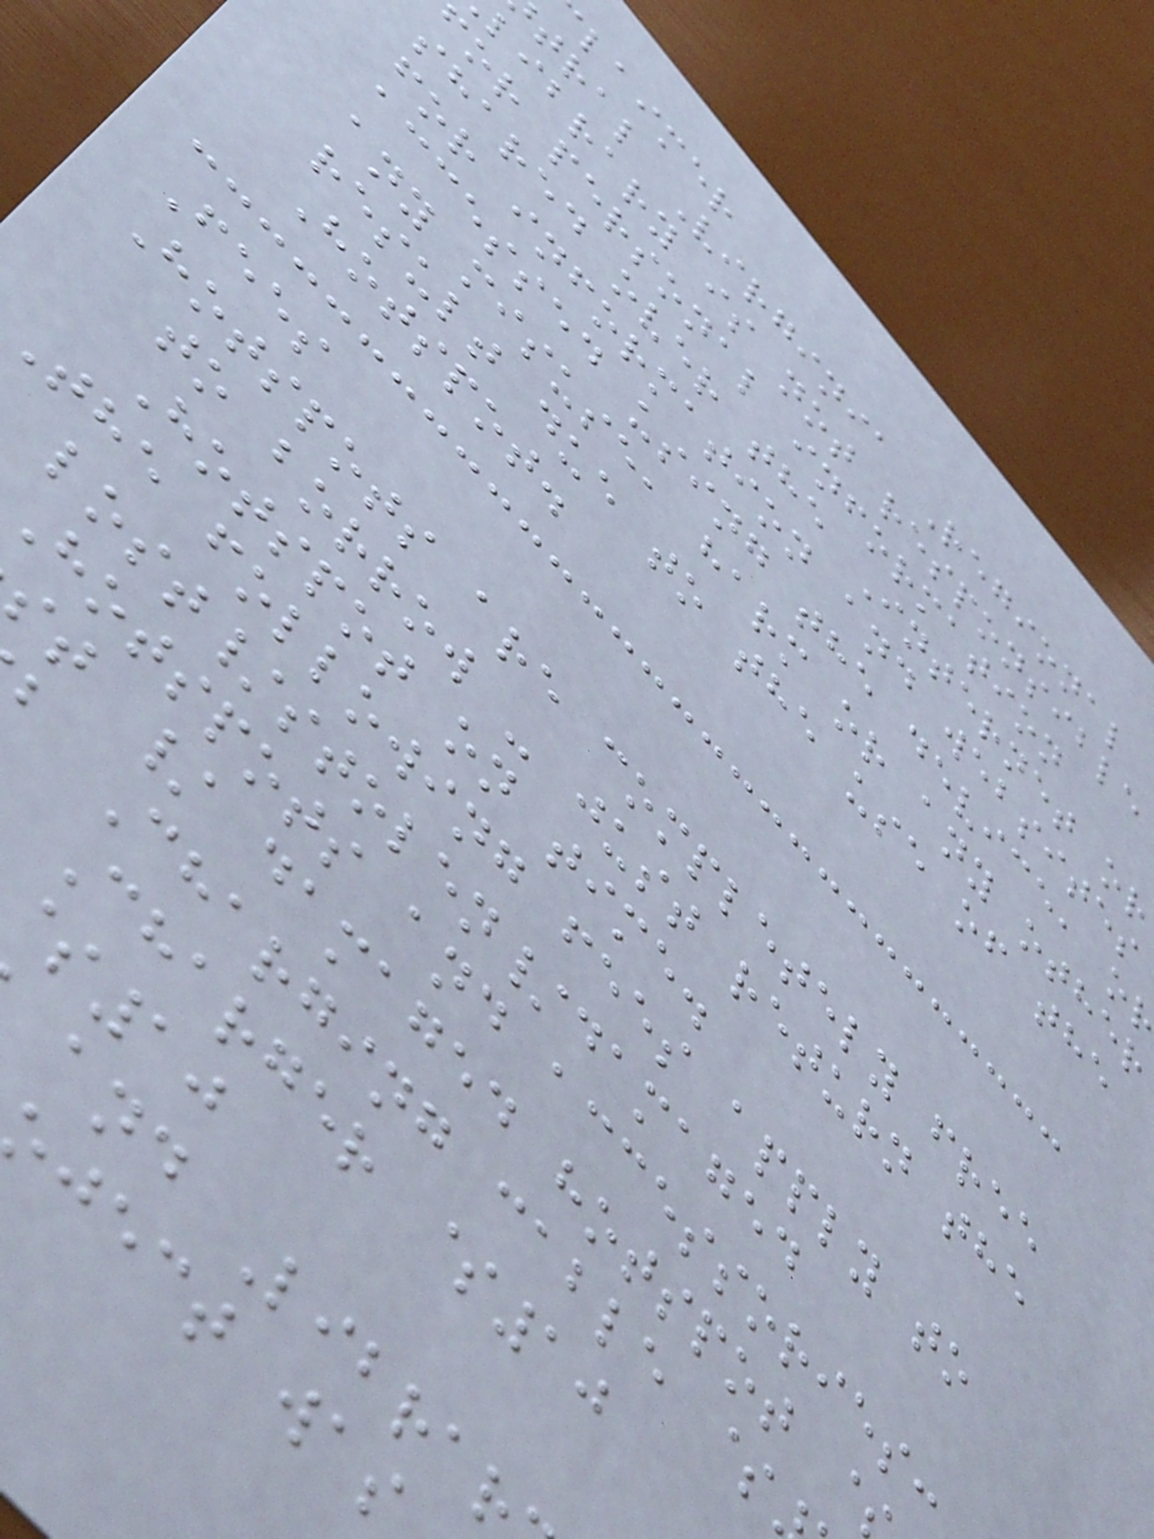laimer
tral Virginia Regional
library is not responsible
for personal information
shared over the Internet or
for information and websites
accessed using the device, o
any misuse, harm or any other
result due to the use of the
Hotspot.
Fees
Hotspots are completely free
to borrow - just return the
Hotspot on time.
The following fees apply to
lost/stolen/damaged
Hotspots and accessories:
st / damaged hotspot
Charging cable $
Charger $10
and Librar
ject was
